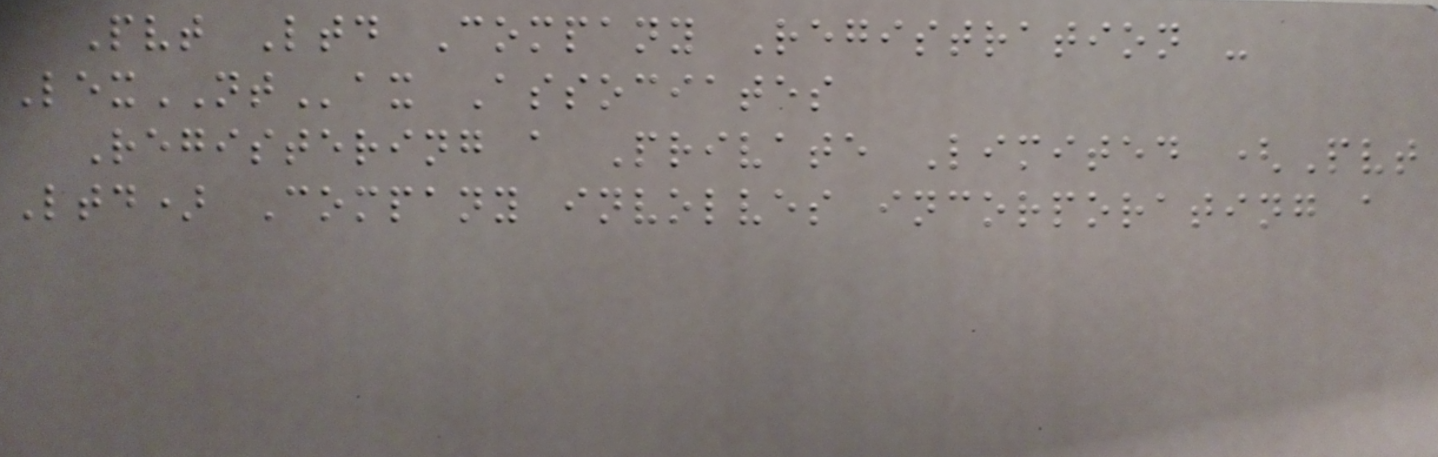Pvt Ltd Company Registration -
LexNTax Associates
Registering a Private Limited (Pvt
Ltd) Company involves incorporating a
